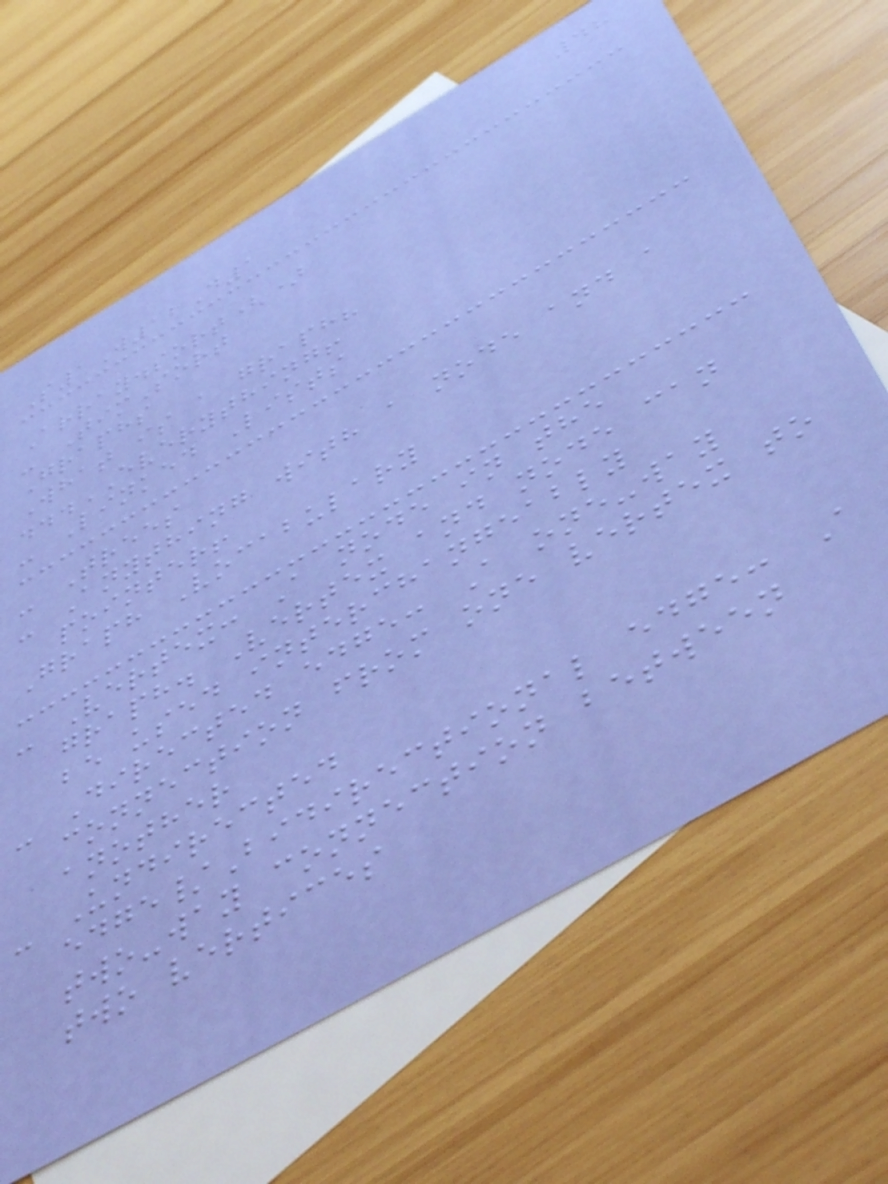48
S1W12D1
Array.sort()
- TimSort
Graphs
What is a graph?
...EVERYTHING!
- Linked Lists
- Trees
- Anything with a node and a
pointer!
Graph Vocabulary
- Vertex: A node in the
graph. Vertex and node can
be used interchangeably
- Directed edge: A one-way
connection from one vertex to
another
- Undirected
edge/Bidirectional edge: A
two-way connection between
two vertices
